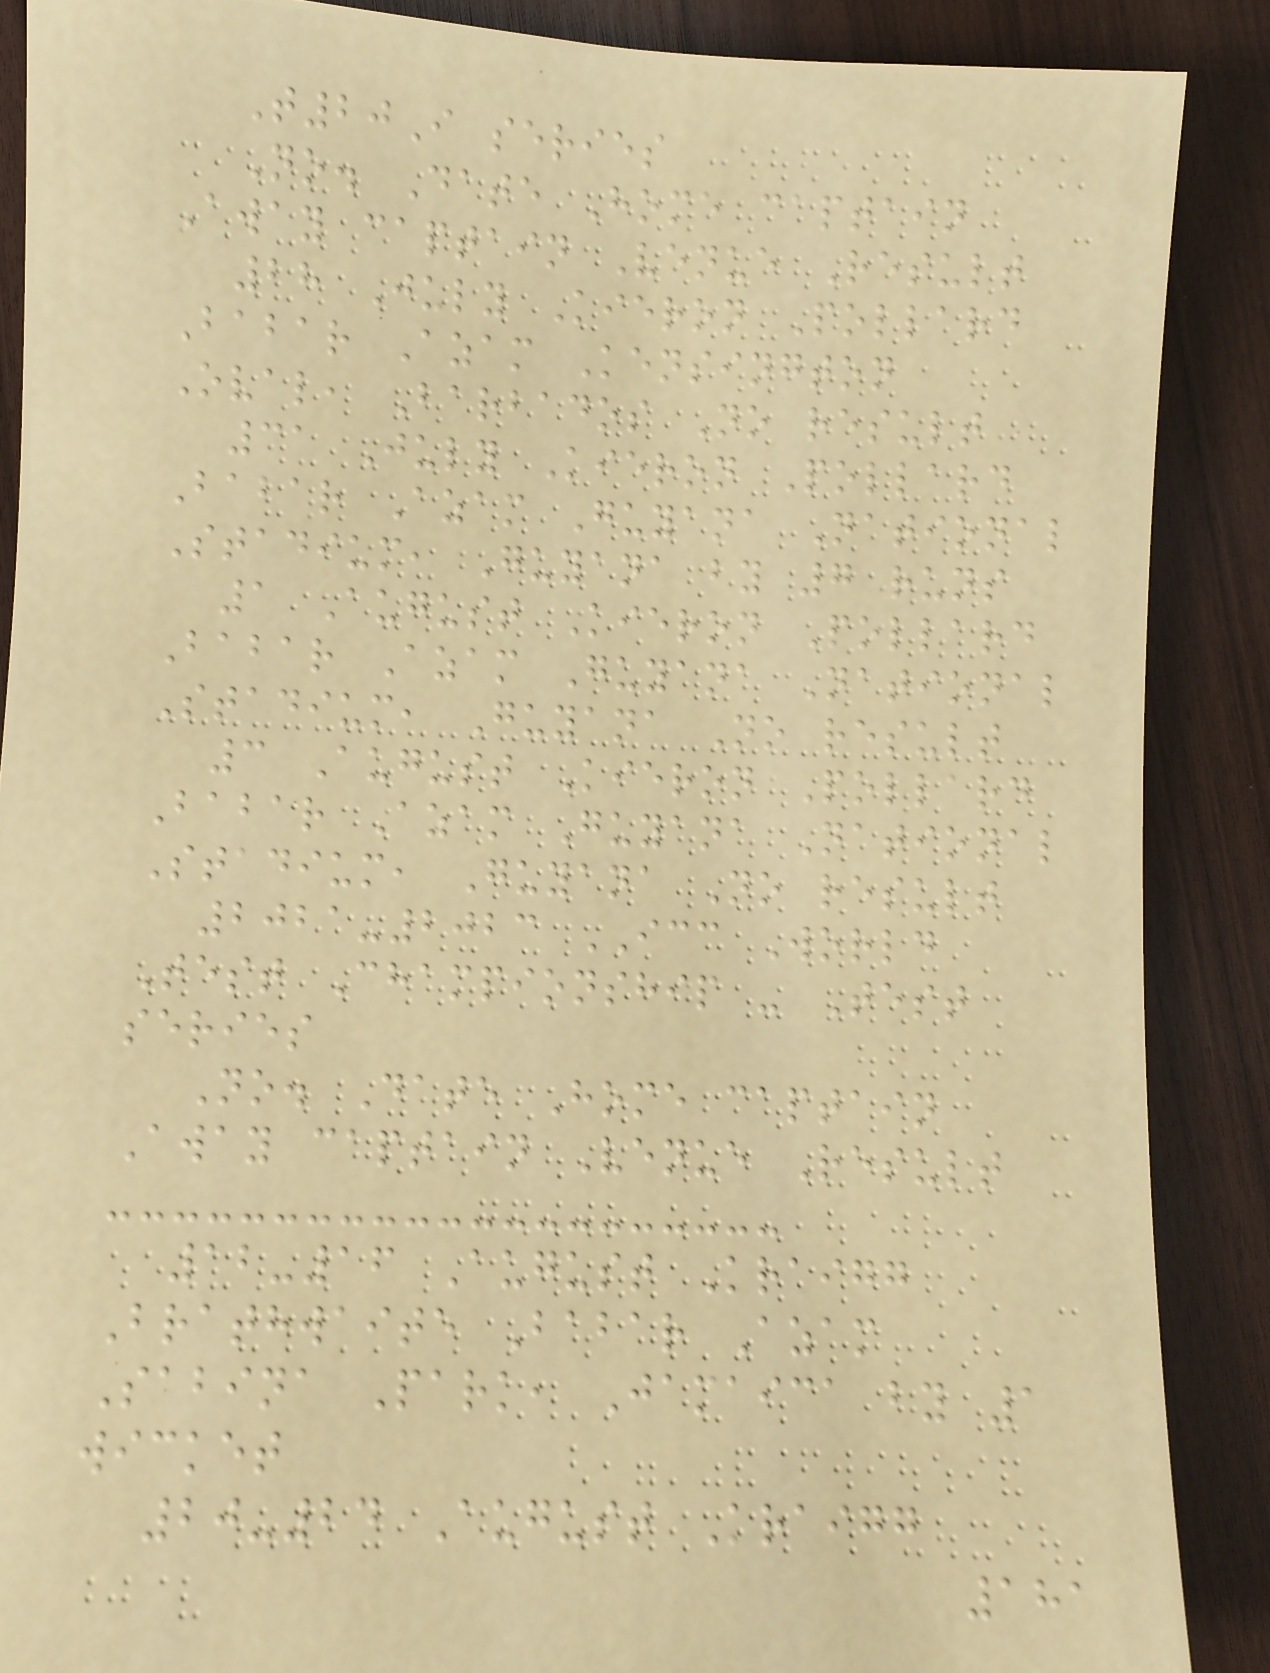T20I series
No. Date Home captain
Away captain Venue Result
28 July Kieron Pollard
Babar Azam Kensington
Oval, Barbados No result
31 July Kieron Pollard
Babar Azam Guyana National
Stadium, Guyana by 7 runs
1 August Kieron Pollard
Babar Azam Guyana National
Stadium, Guyana No result
3 August Kieron Pollard
Babar Azam Guyana National
Stadium, Guyana No result
2021-2023 ICC World
Test Championship - Test
series
No. Date Home captain
Away captain Venue Result
12-16 August Kraigg
Brathwaite Babar Azam
Sabina Park, Jamaica by 1
wicket
20-24 August Kraigg
181
